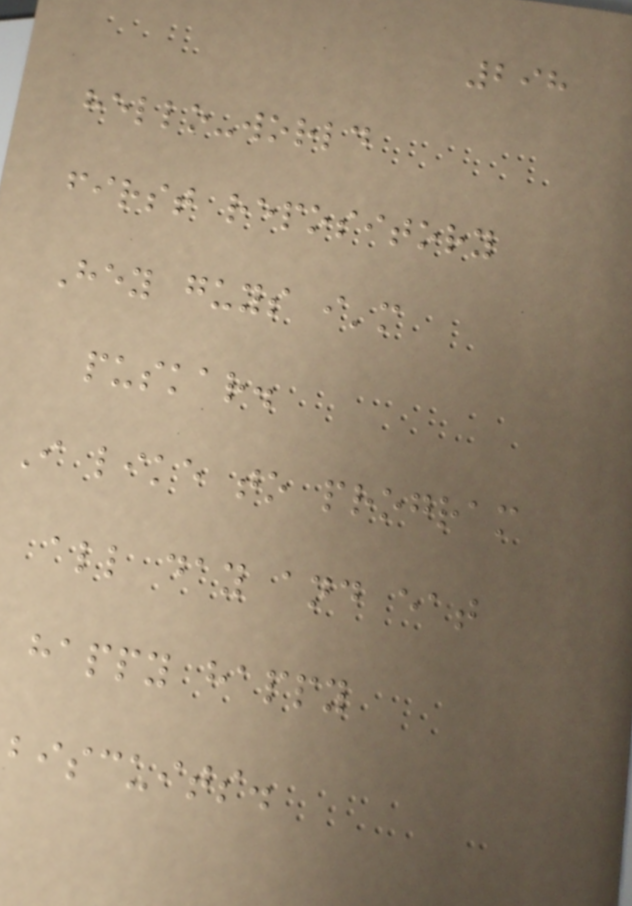298
hello-world
first repository
Hey guys i'm
puskar.
I like to program
all day and eat
happy happy
biscuits.
